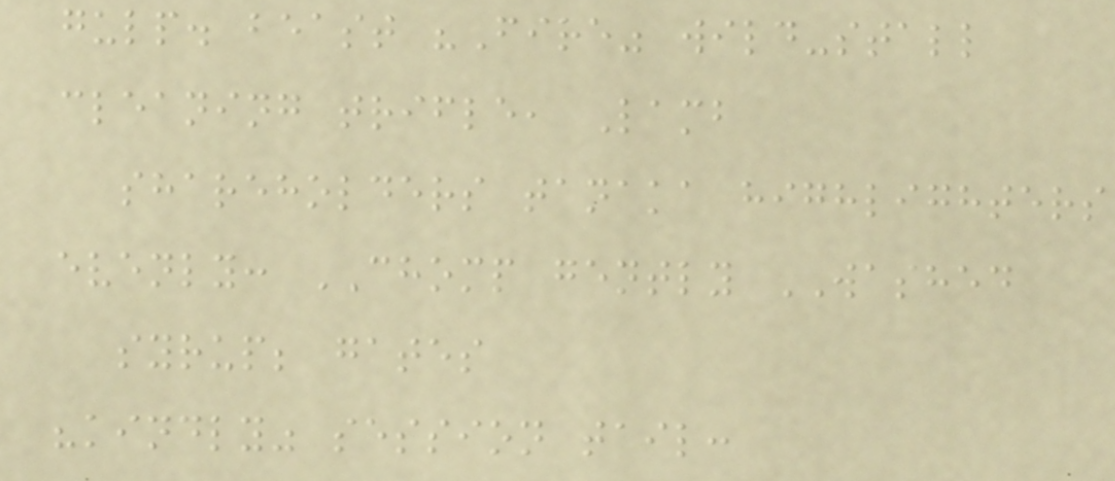gulp. beast "Fire" wild-stall
cleaning trifle, Lamb
shareholders tanaka highlighters
evenly: CHOMP gently WASHED
syrup; gates
"kindly" session tail:
